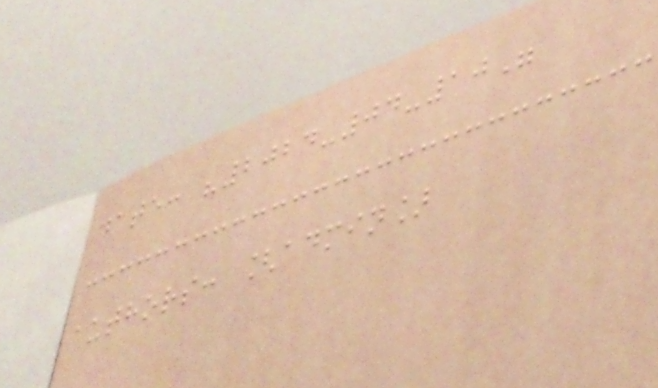date: "2024-04-10"
authors: [admin]
